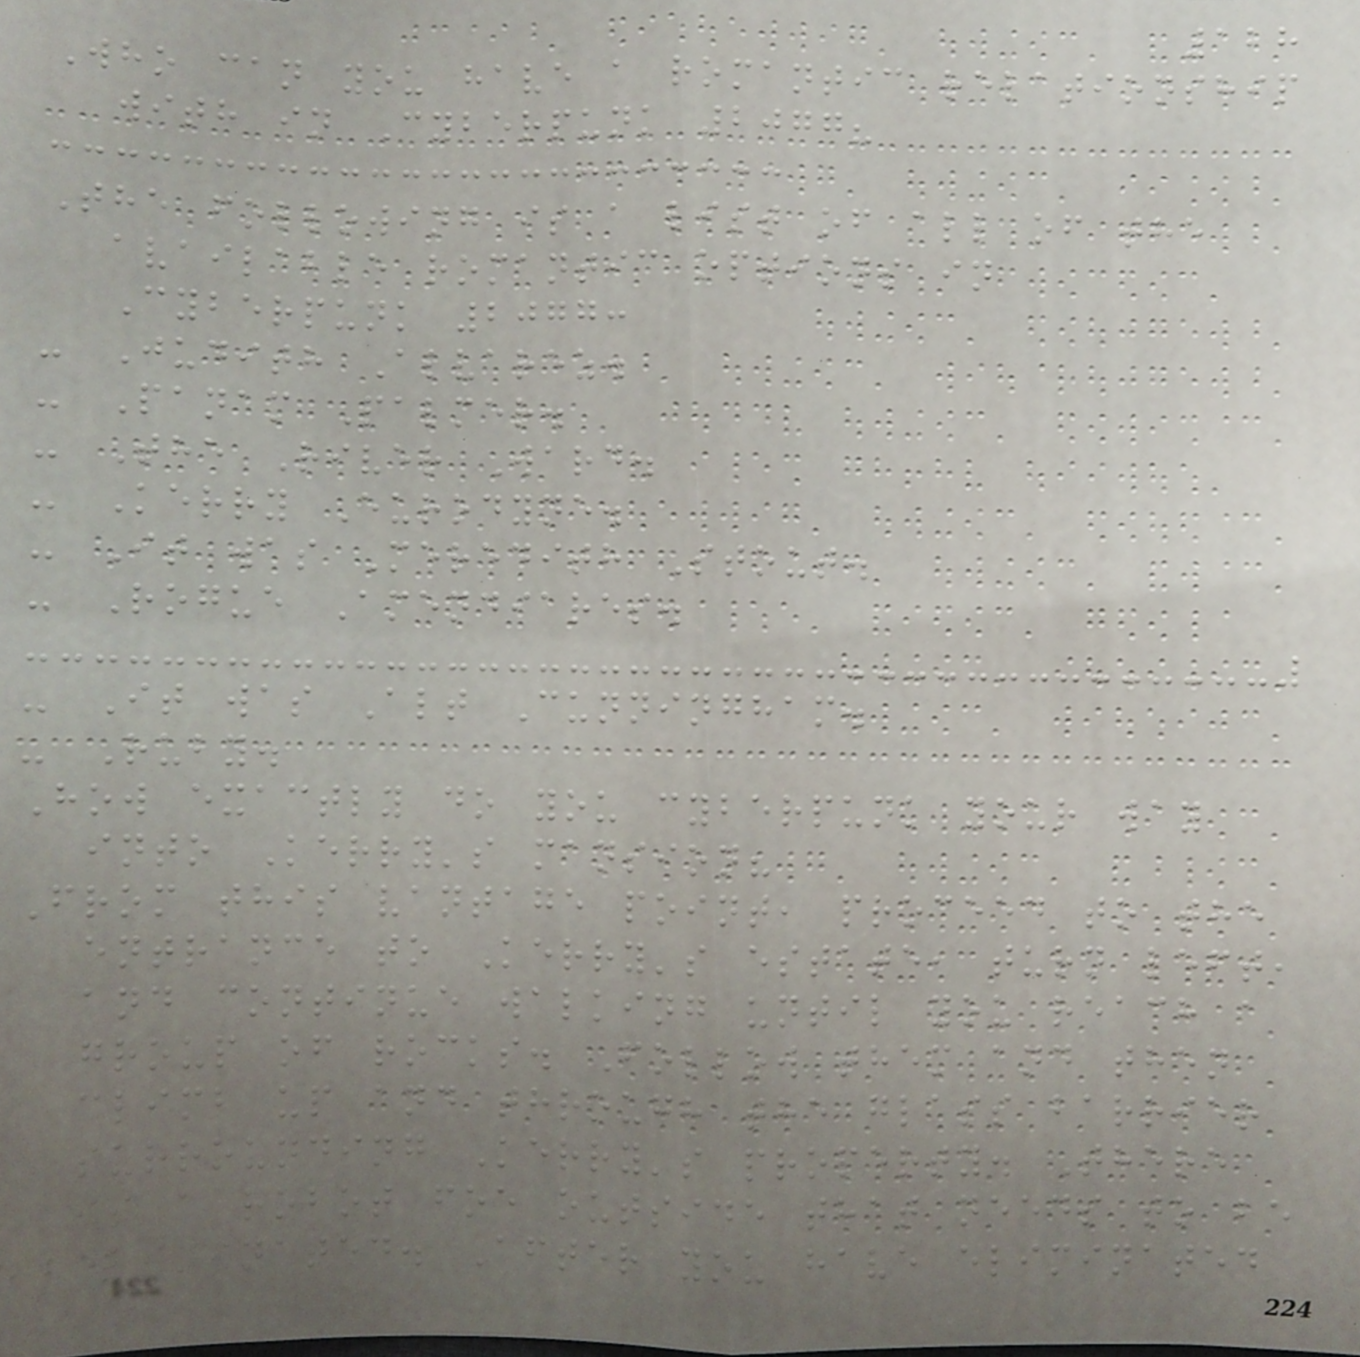128
Who can you have a romantic relationship
with in Cyberpunk 2077?
The following is a list of all of the
available romantic options in
Cyberpunk 2077:
- Judith Alvarez.
- Panam Palmer.
- The River Ward.
- Kerry Eurodyne.
- It was Meredith Stout.
- Rogue Amendiares.
- It was Alt Cunningham.
- Ruby.
How exactly do you cyberpunk your way
into Kerry's mansion?
From this vantage point, proceed to the
entrance to Kerry's estate, turn left,
and continue walking until you reach a
group of rocks. Follow them and then
climb up and through the glass barrier
surrounding Kerry's property. There
is a robot foe outside that needs to be
eliminated. After you have eliminated
